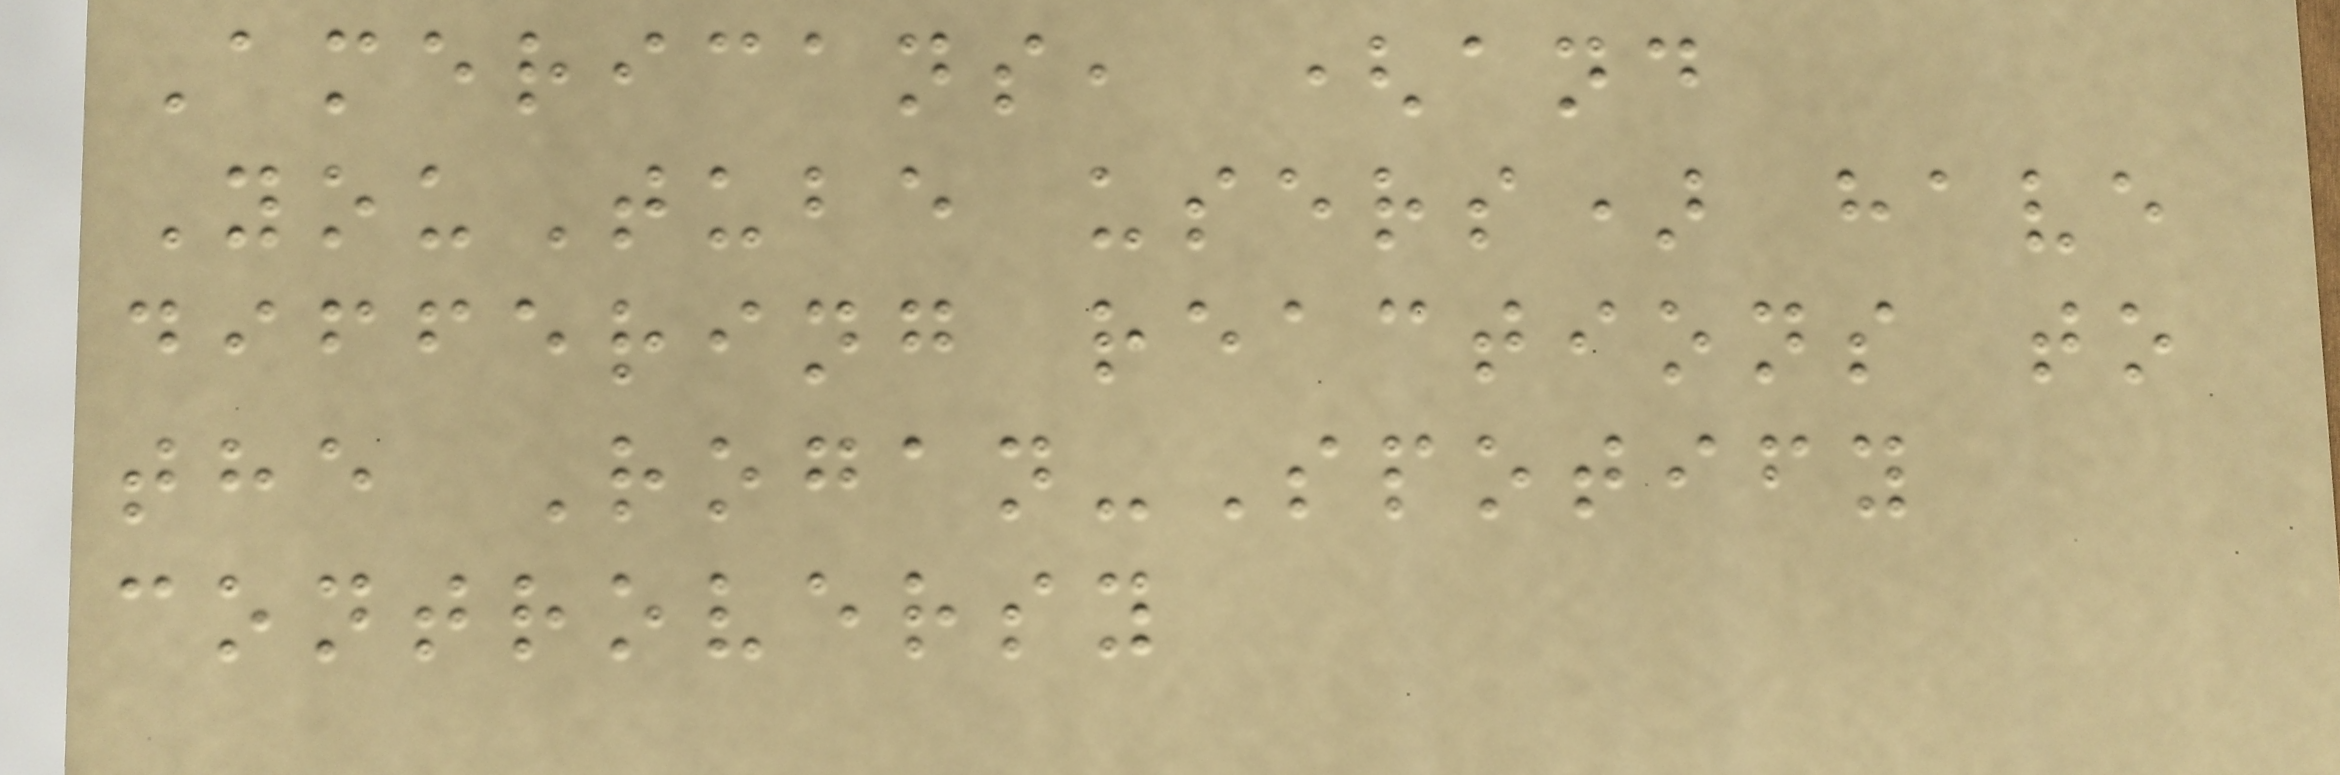Americans, (and
YouTube users) have
differing reactions to
the Rogan-Spotify
controversy
